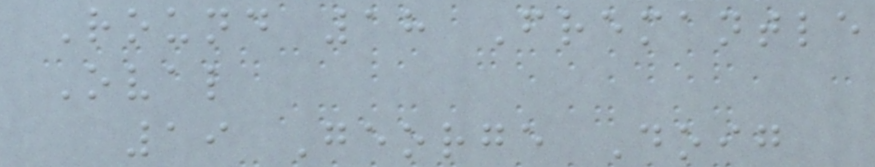Round 18 Fremantle
Oval
19 George Doig
